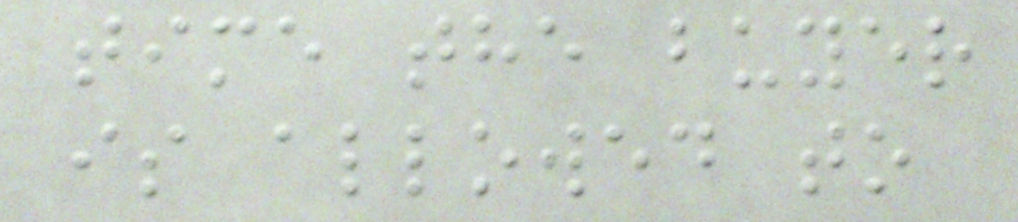time the buyer
is allowed to
